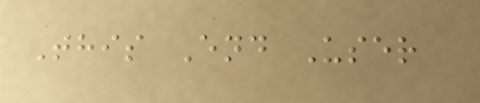This End User
